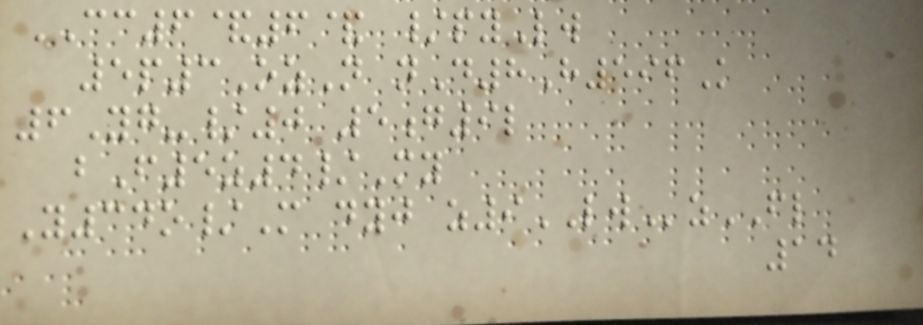CC6&6& /pyLw
5p3OzN nD8H596K
6Yg-/0 5g9l
bF5z4/My
Y34o/M dyj z9LWzFL
14
